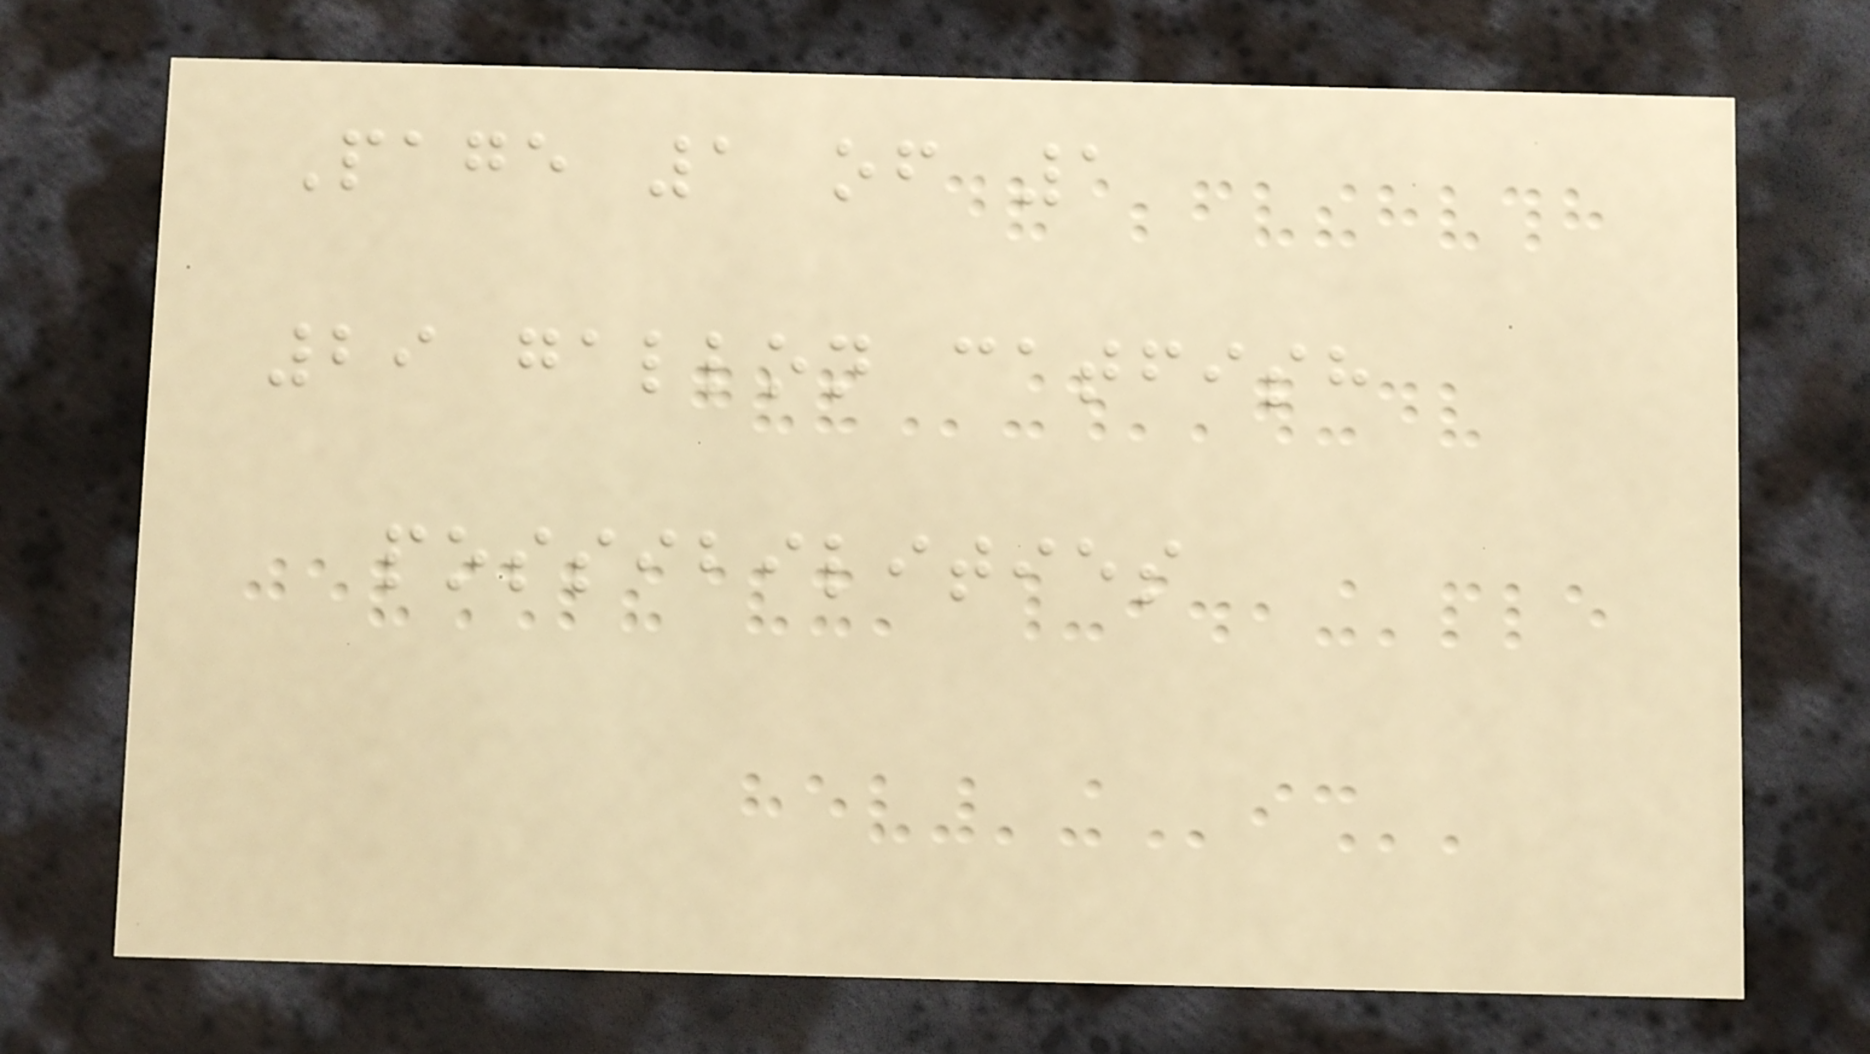Page 1 of 1
29 gallon catfish
possibilities
